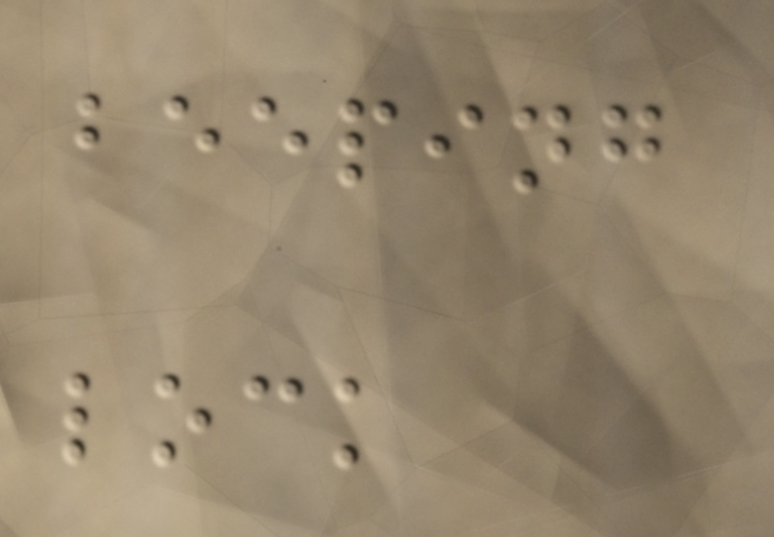beeping
lock
